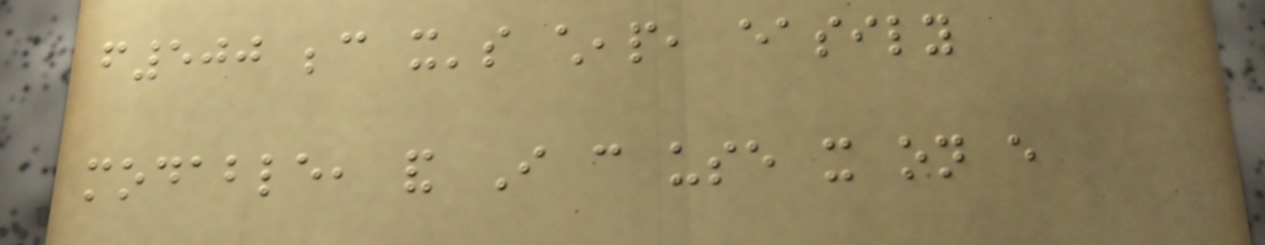f500 because it's cheap, easily
modable, and I can use it on every
